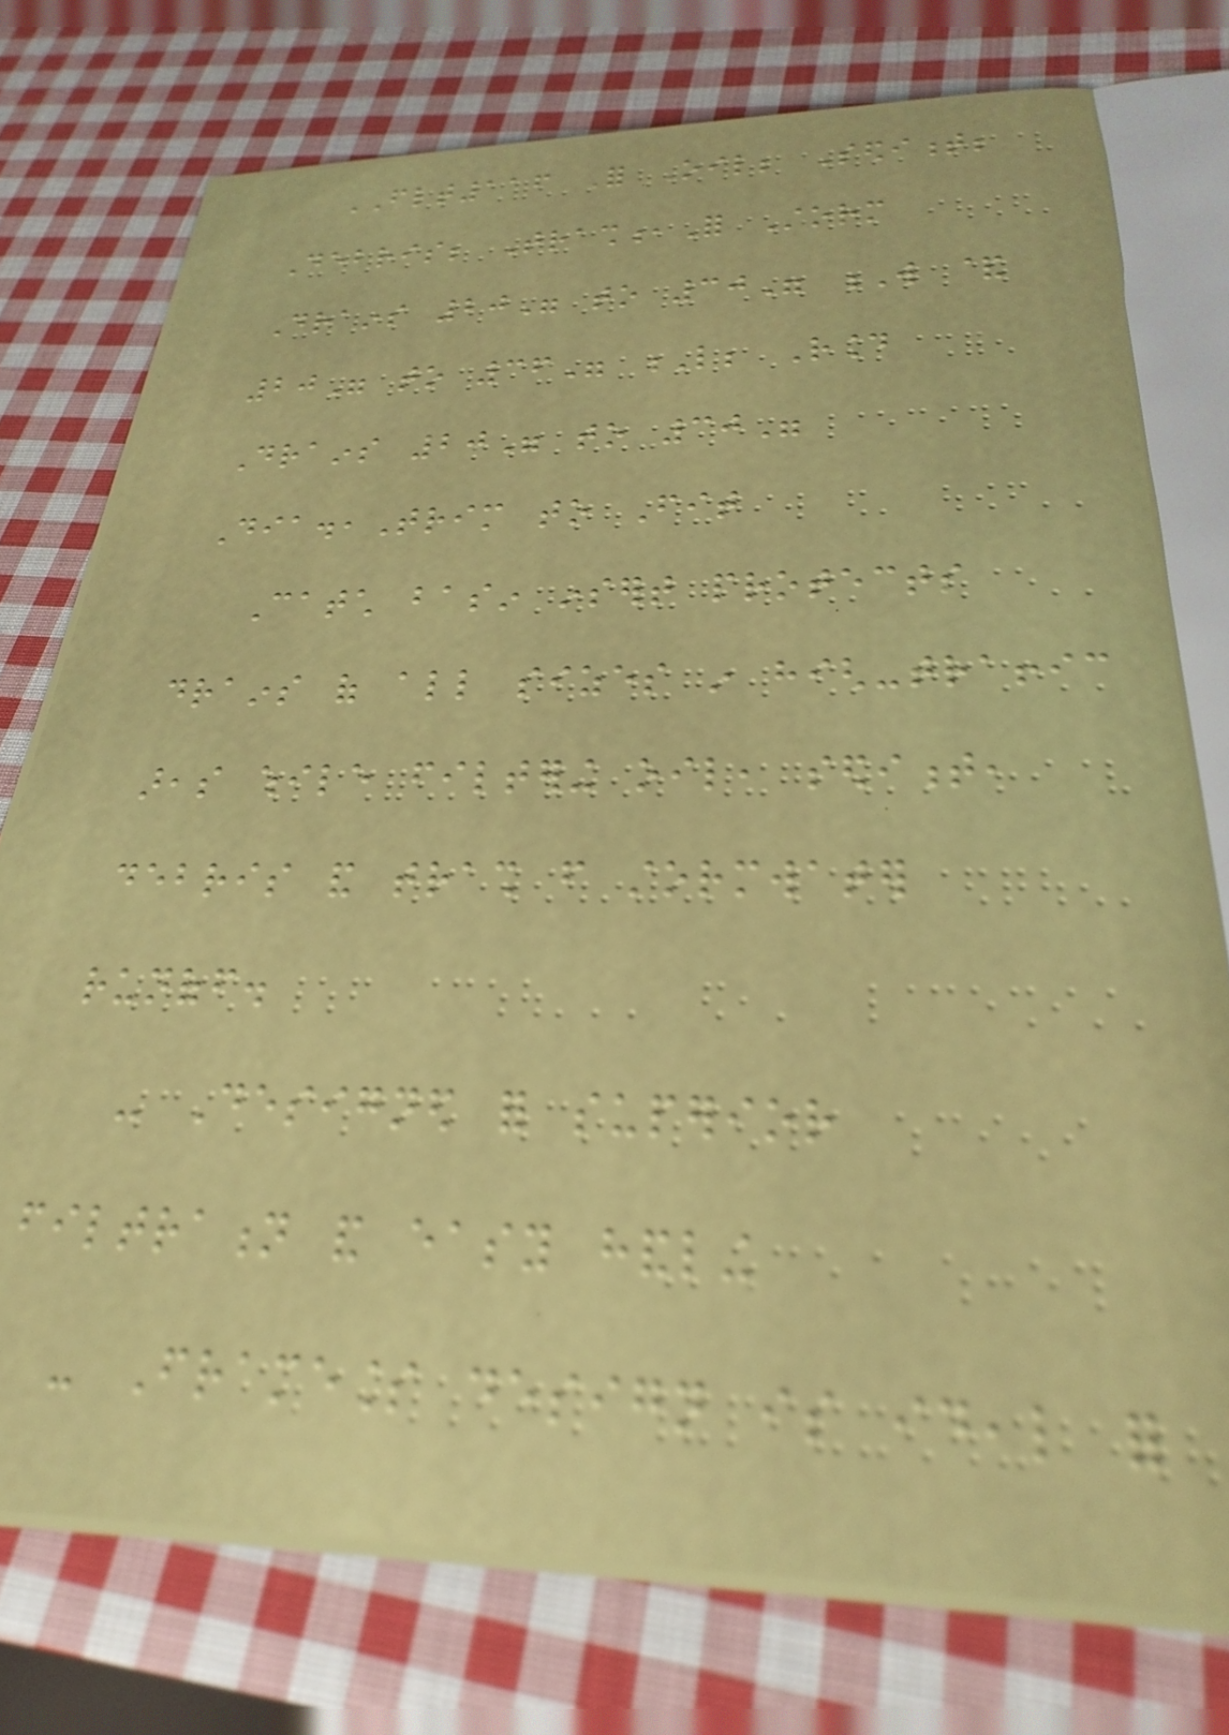FLT116 For Oil; Sediment;
Debris; Trash,For Storm
Drains 20" to 30" W &
20" to 36" L; Round
Drains 20" to 30"
Dia.,Trim to Fit
Catch basin insert protects
drains of all sizes in high-traffic
areas while filtering oil, sediment,
debris and trash from stormwater
runoff.
- Designed for superior
filtration and easy handling
- Frameless design is ideal for
